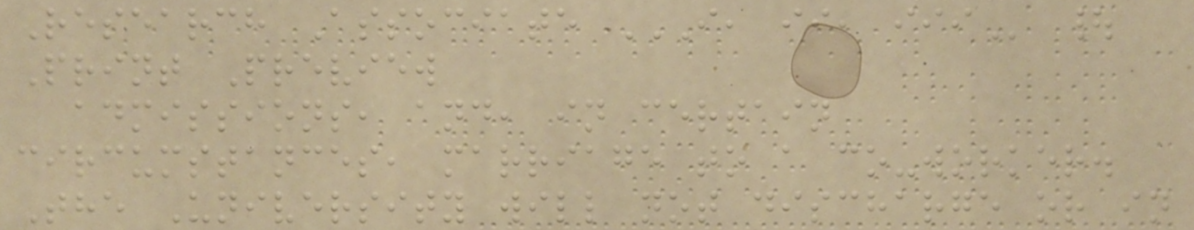Research Associate I, II, III |
Print Preview
admissions, and, in certain
circumstances, marriage to a co-worker.
The University will not discharge or in
